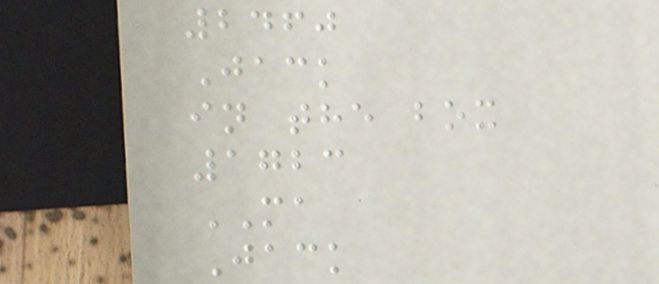2460
Jack
in the box
1723
MA
Jack
